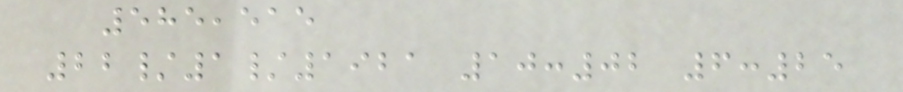585,515
22/1/1921 10:02 6:25
